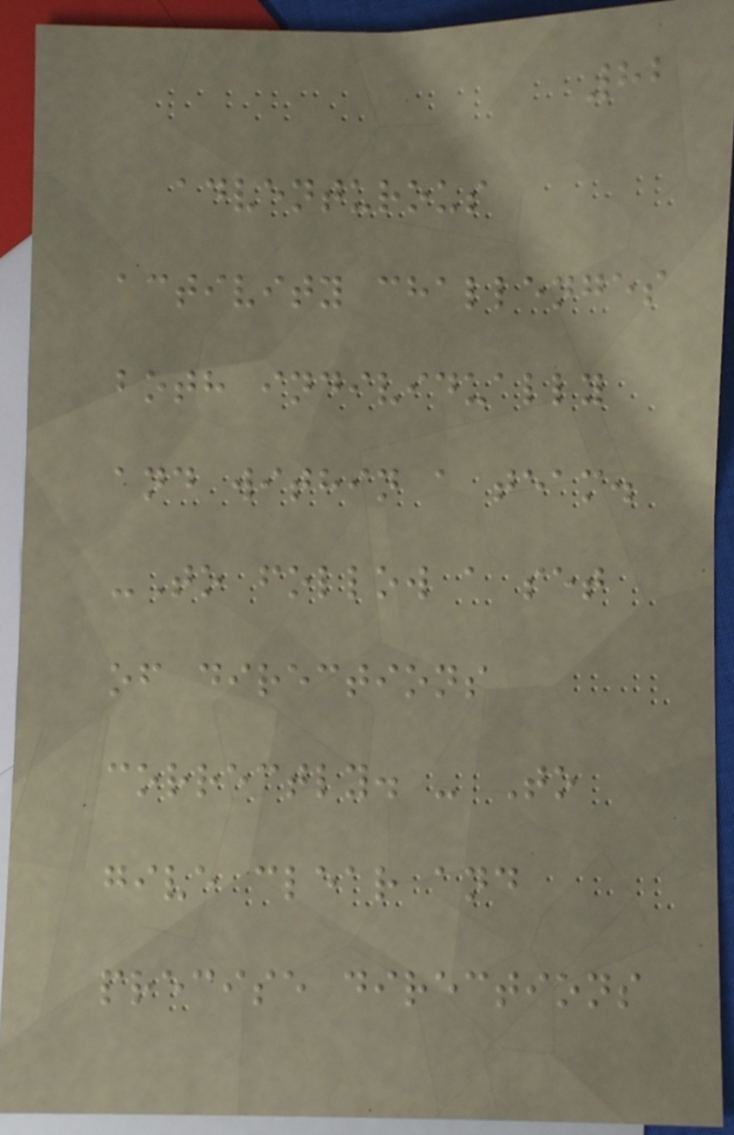82
adventurous
activity challenges
both individually
and within a team.
-To follow a set
of directions
correctly. - To
give clear and
precise directions
